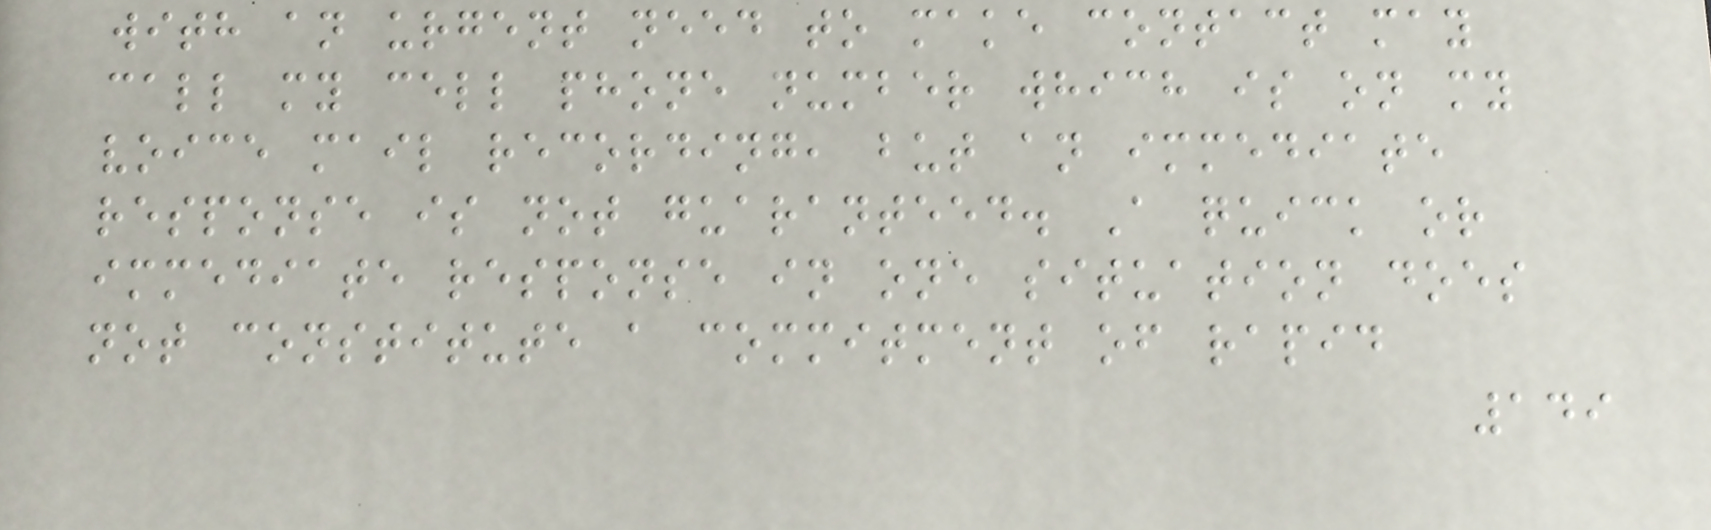with an urgent need to make contact may
call my cell phone number which is on my
voice mail recording, but an immediate
response is not guaranteed. A quick or
immediate response in one situation does
not constitute a commitment of rapid
149
